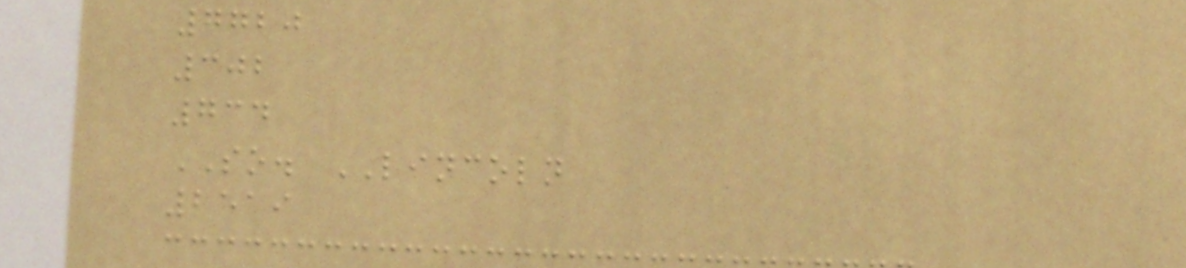7720
302
734
SO. LINCOLN
2519
